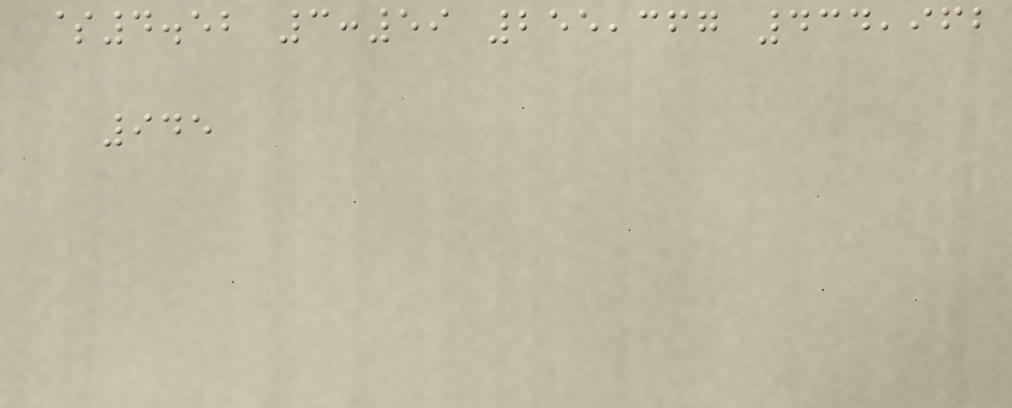$4.52 3:59 255,367 434,962
945
